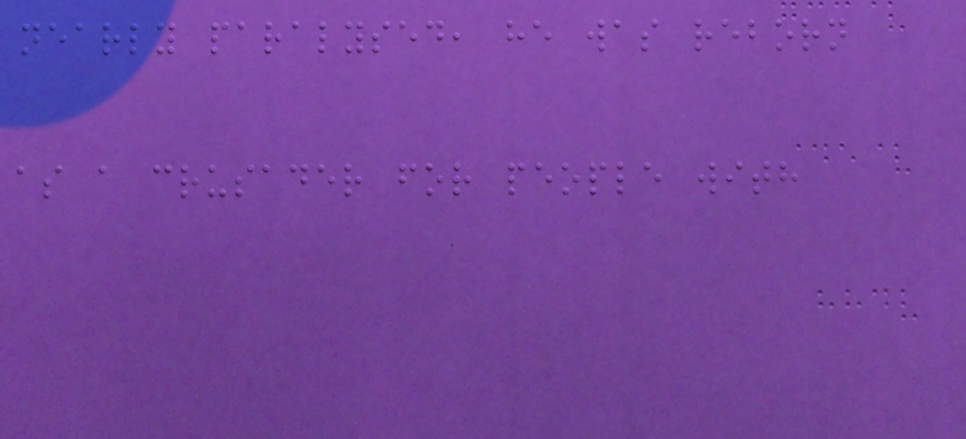nearly paralysed, he was reborn
as a crusader for people with
